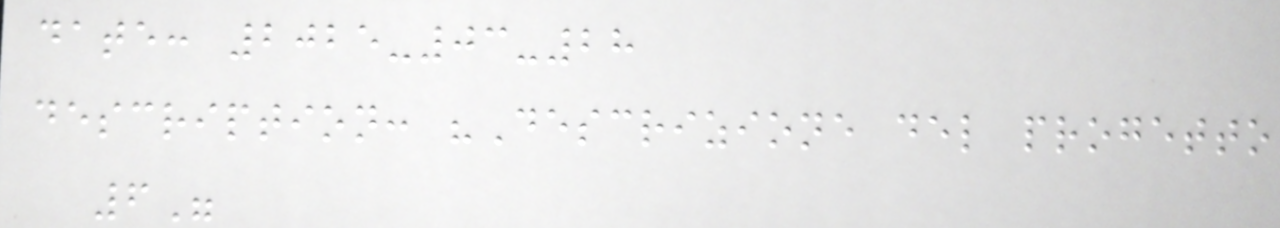date: 2025-03-28
description: "Descrizione del progetto
6"
